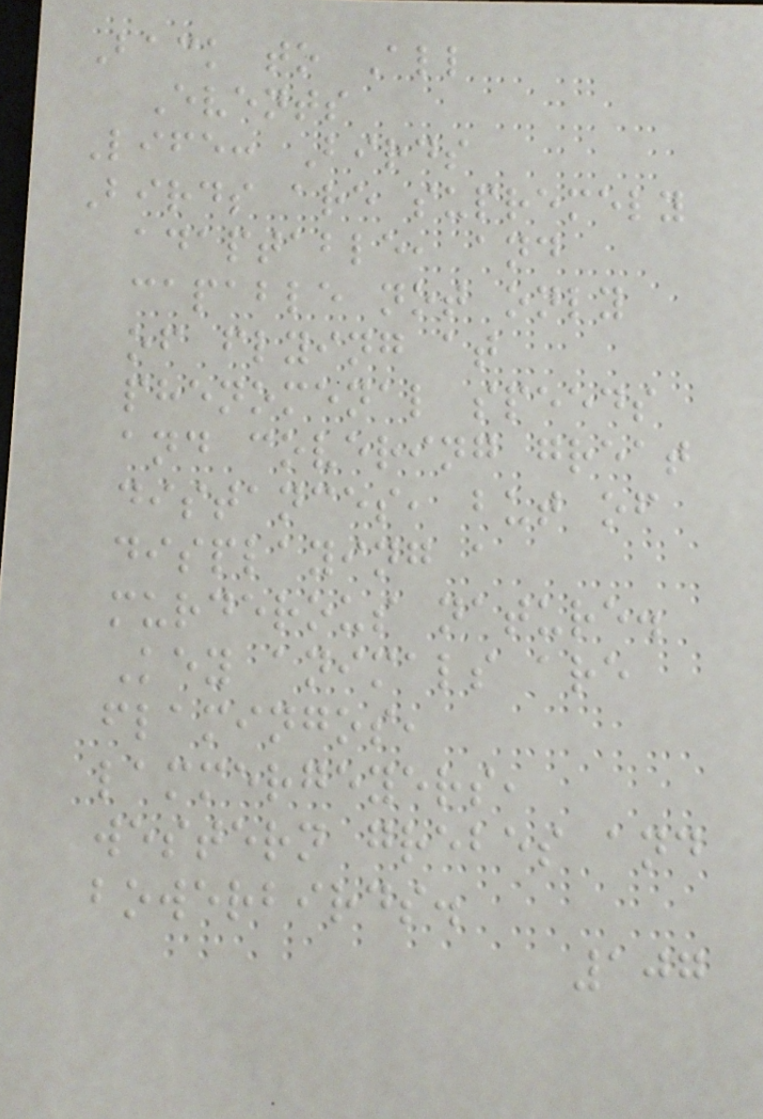Back to All
Events
Life: Birds
Birds are supremely
adaptable, and
capable not only
of flying at
phenomenal speeds
and covering great
distances, but of
displaying a
murderous nature.
Key animals are
flamingos,
lammergeyers,
western grebes and
bowerbirds.
107
